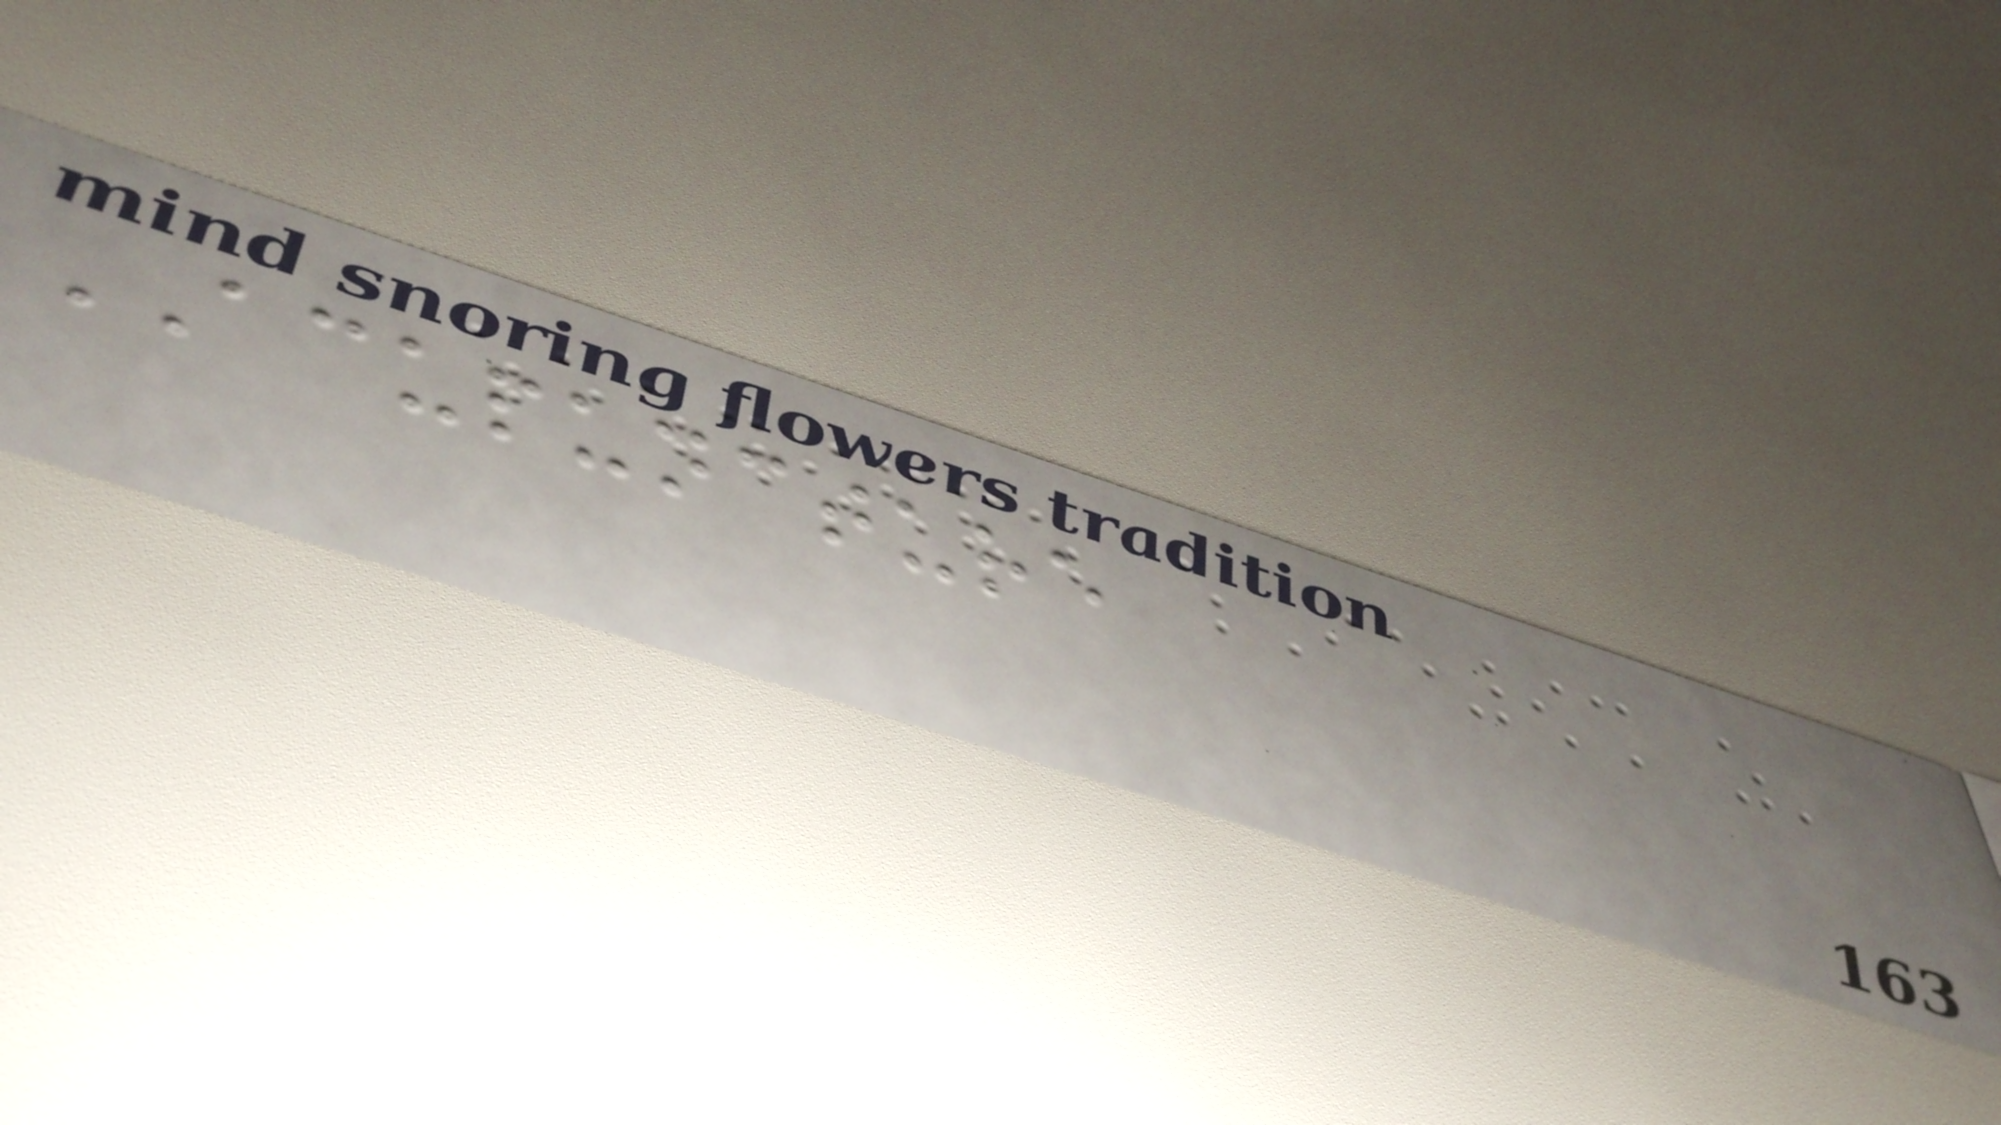ACUPUNCTURE
